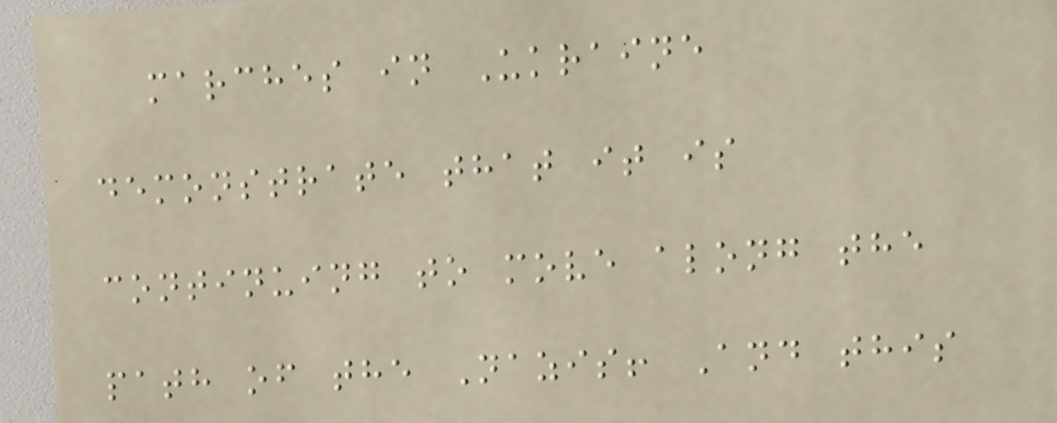marches in Ukraine
demonstrate that it is
continuing to move along the
path of the Nazis! And this
